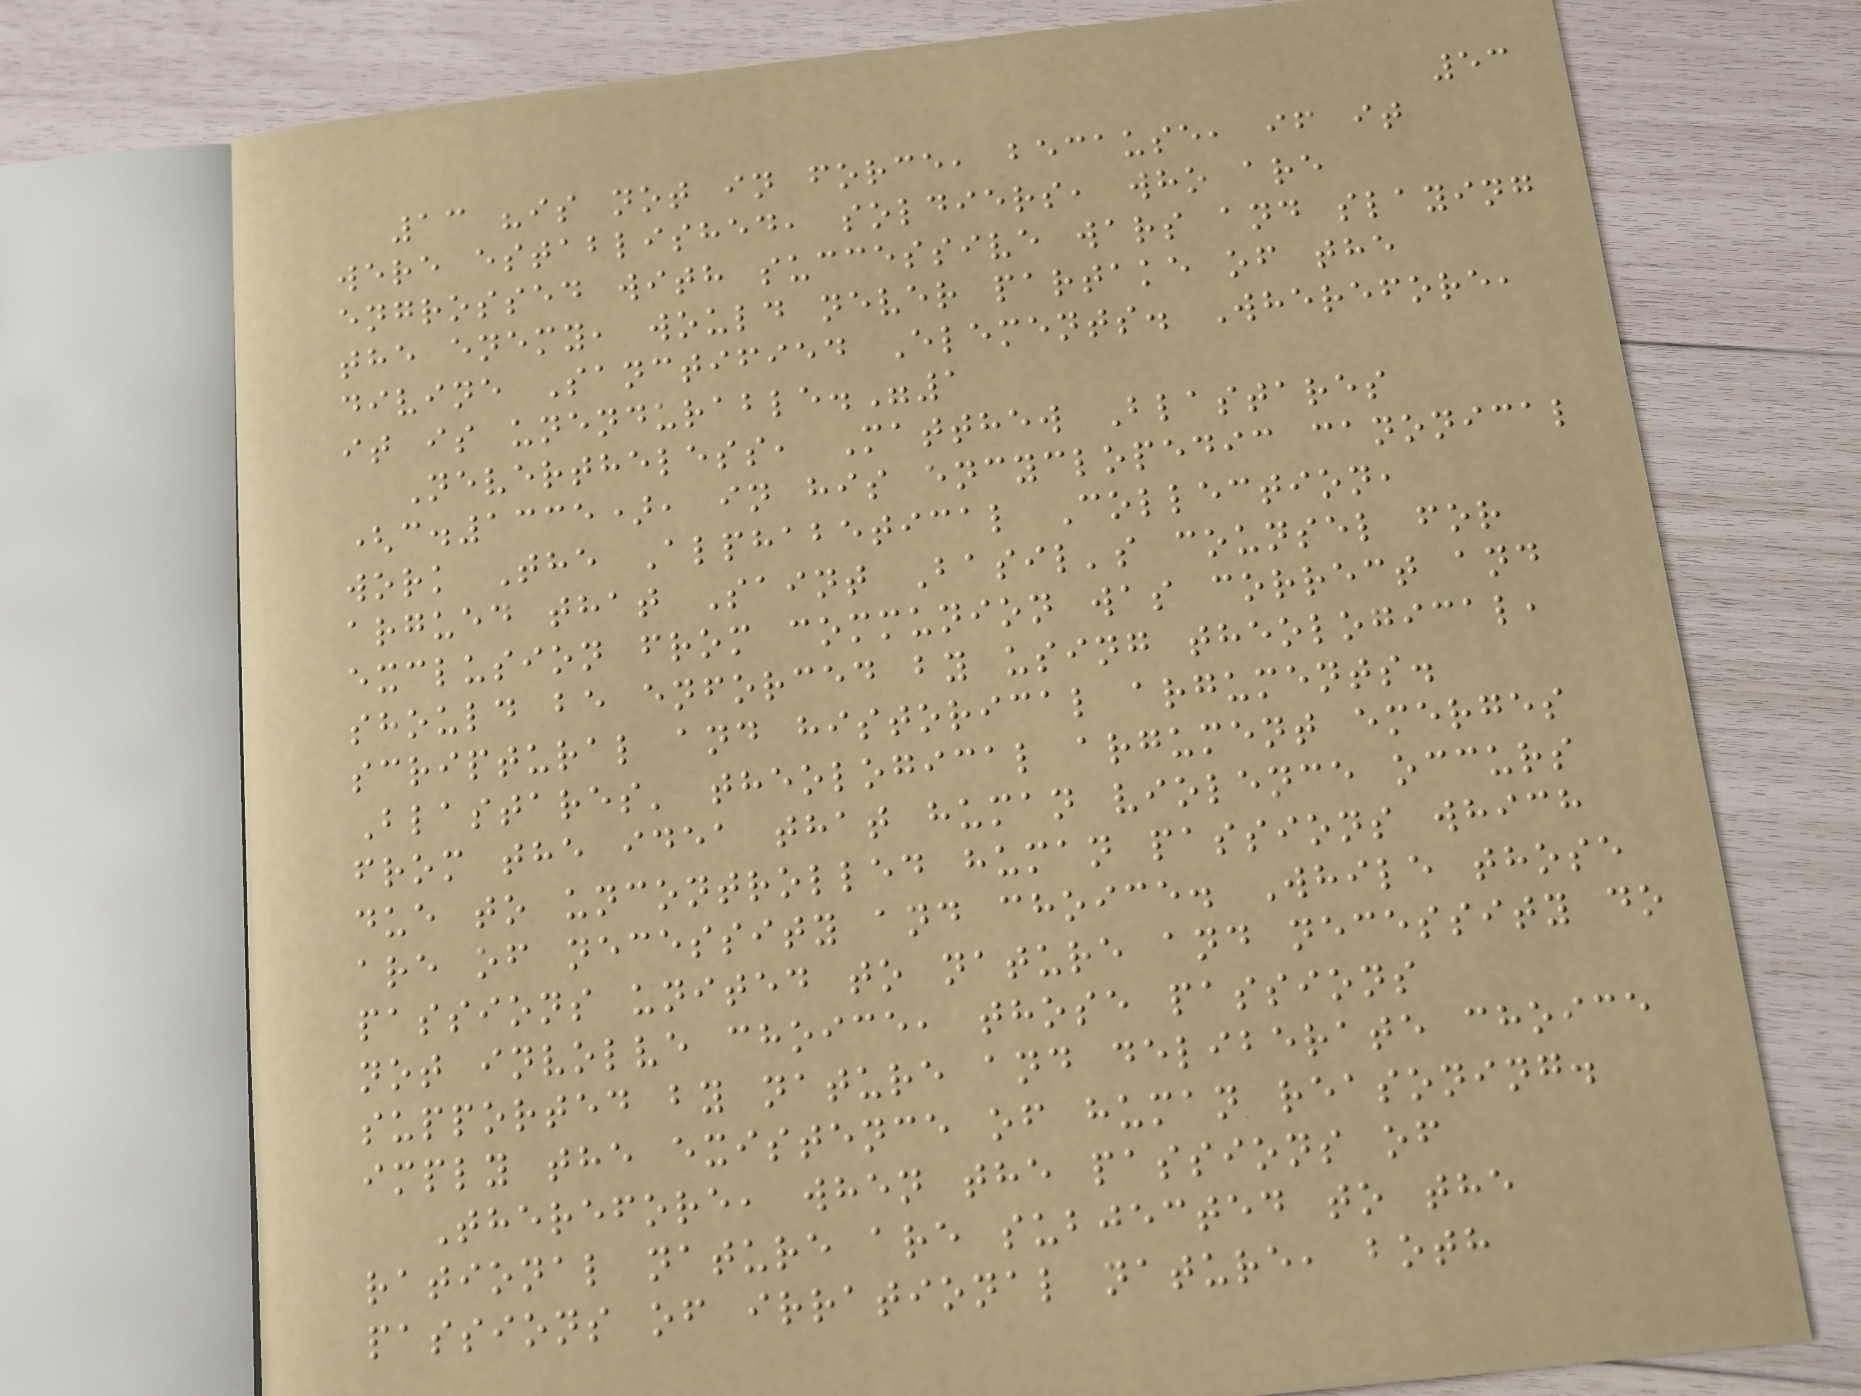53
13 "is not in force, because, if it
were established, soldiers, who are
engrossed with successive wars and slaying
the enemy, would never partake of the
divine Sanctified Elements. Wherefore,
it is unendurable."1
Nevertheless, Matthew Blastares
(c.1335), in his encyclopedic canonical
work The Alphabetical Collection,
argued that Saint Basil's counsel for
exclusion from communion was correct and
should be enforced by using theological,
scriptural and historical arguments.
Blastares' theological argument emerges
from the idea that human violence occurs
due to uncontrolled human passions which
are of necessity and choice. While those
passions united to nature and necessity do
not involve choice, those passions
supported by nature and deliberate choice
imply the existence of human reasoning.
Therefore, when the passions of
rational nature are subjected to the
passions of irrational nature, both
